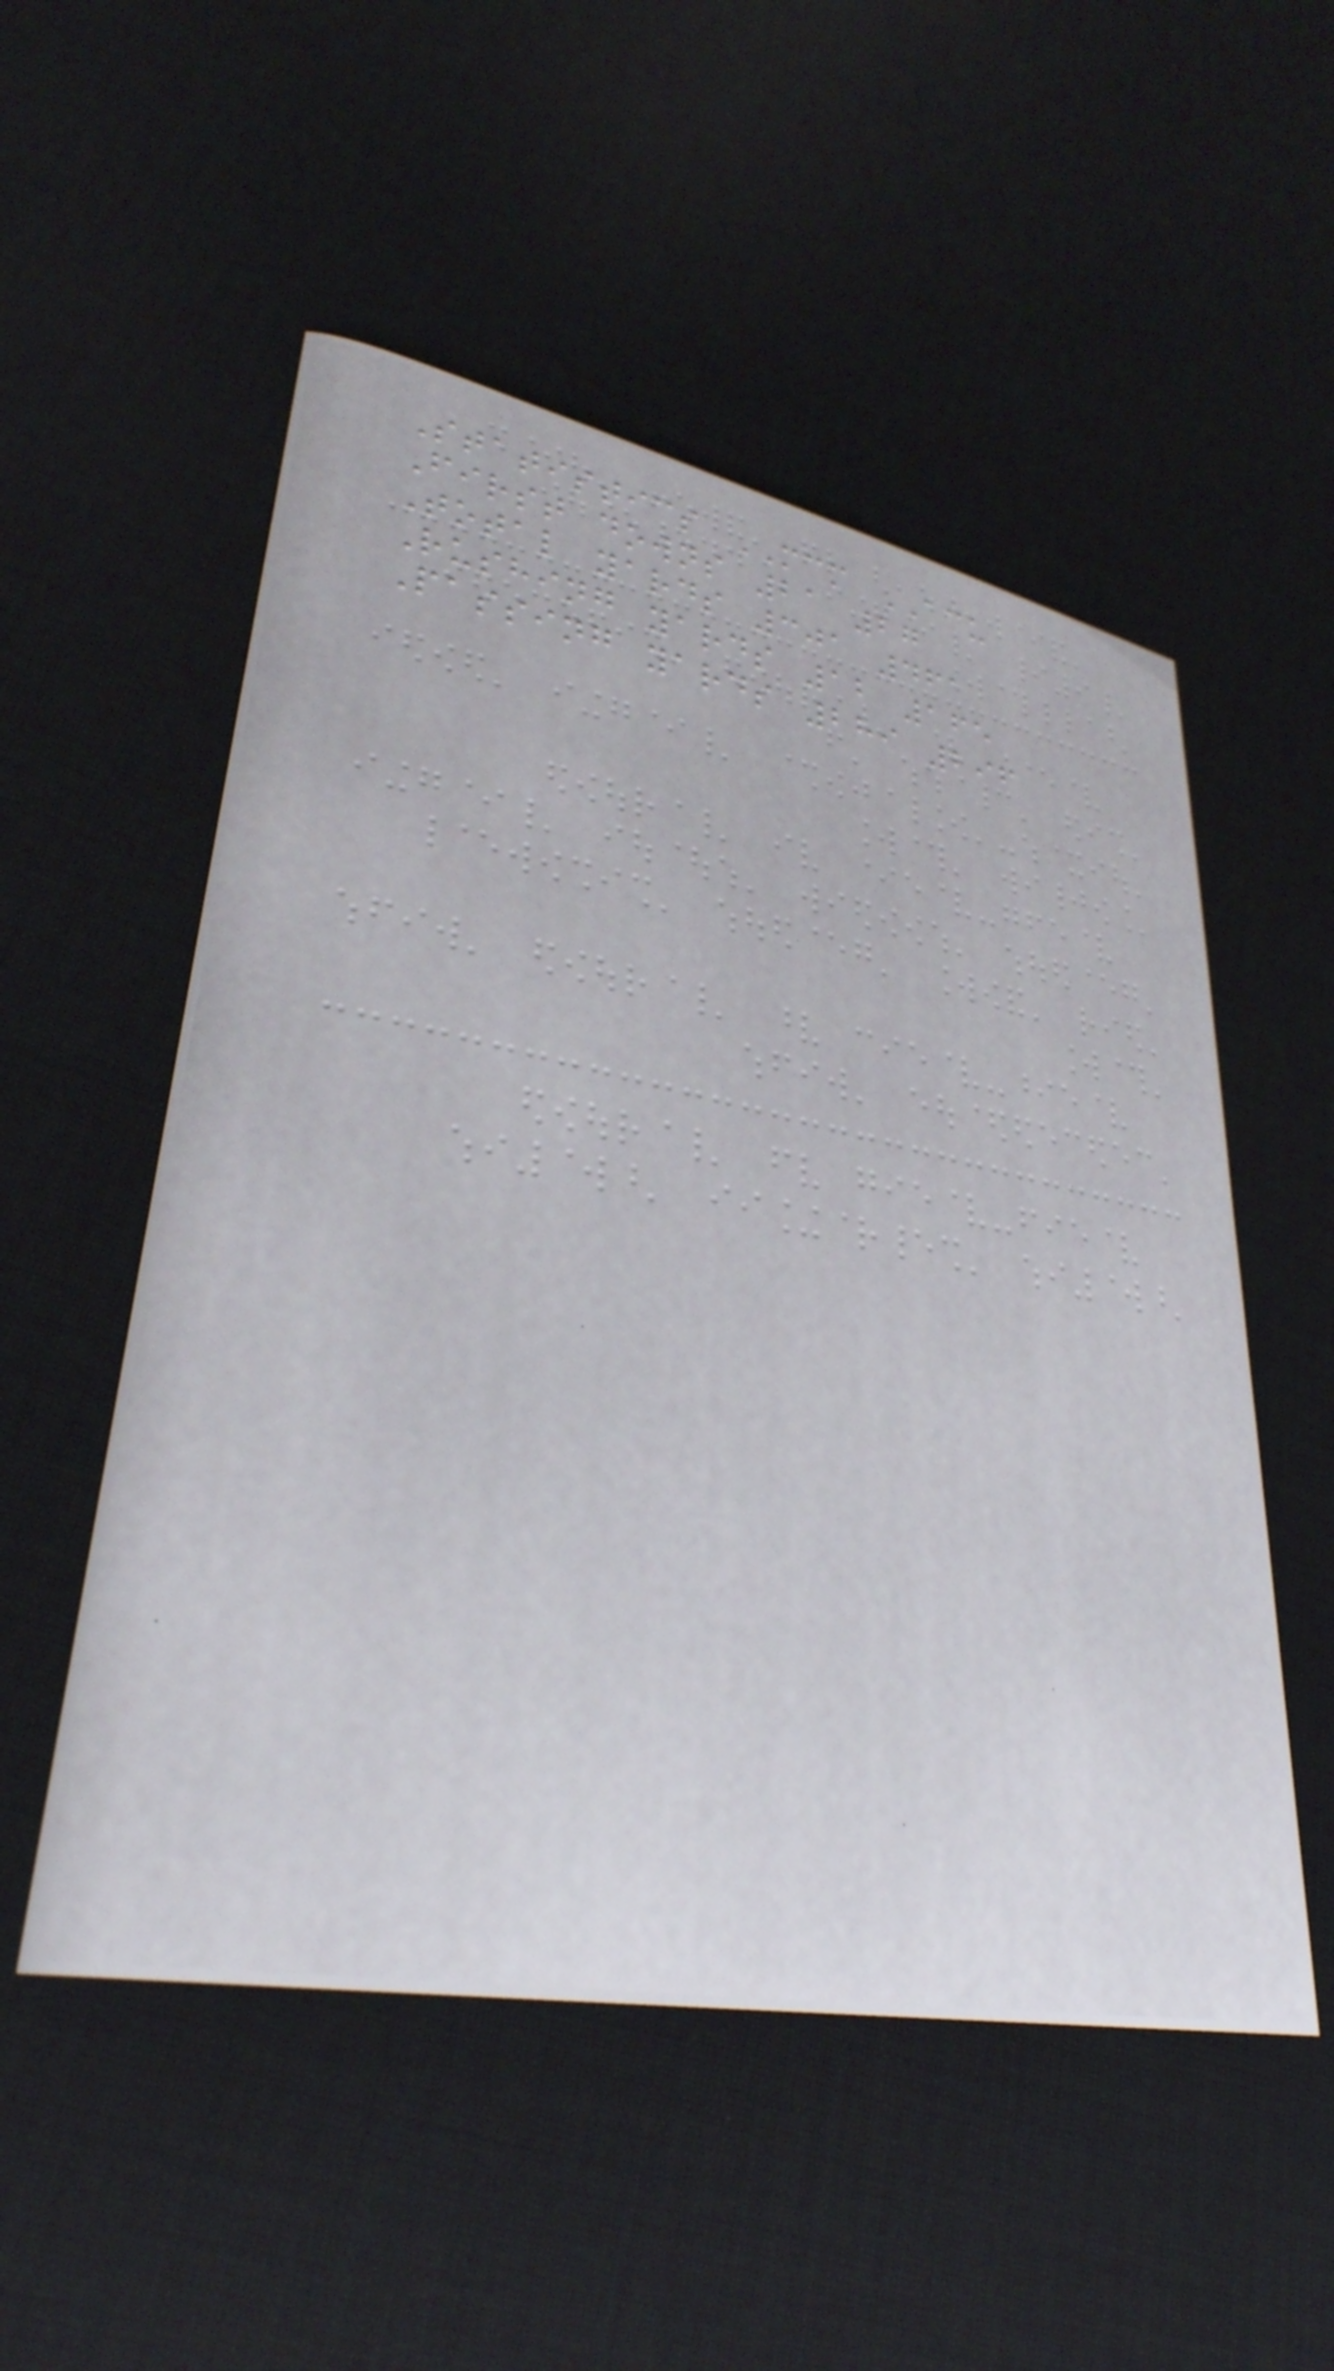Statistics MCM ACU
First downs 21 27
Total yards 301 461
Rushing yards 12 165
Passing yards 289 296
